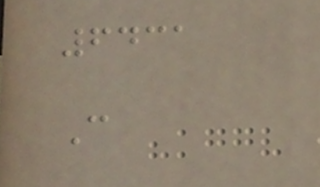6431
C
